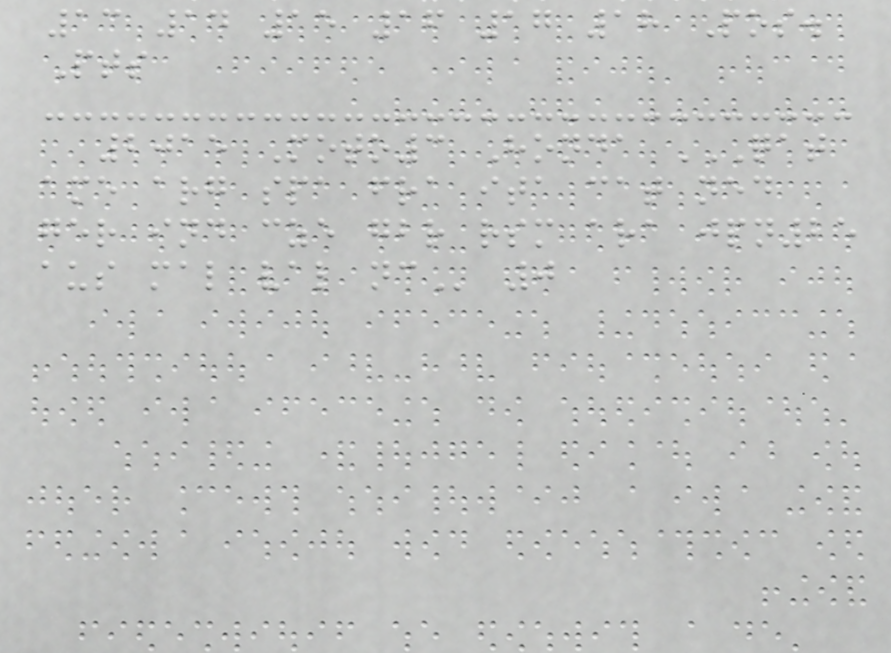13 14 15 16 17 18 Pos.
Pts
2015 Moto3 Honda QAT
AME ARG SPA FRA ITA CAT NED
GER IND CZE GBR RSM ARA JPN25
AUS MAL VAL NC 0
